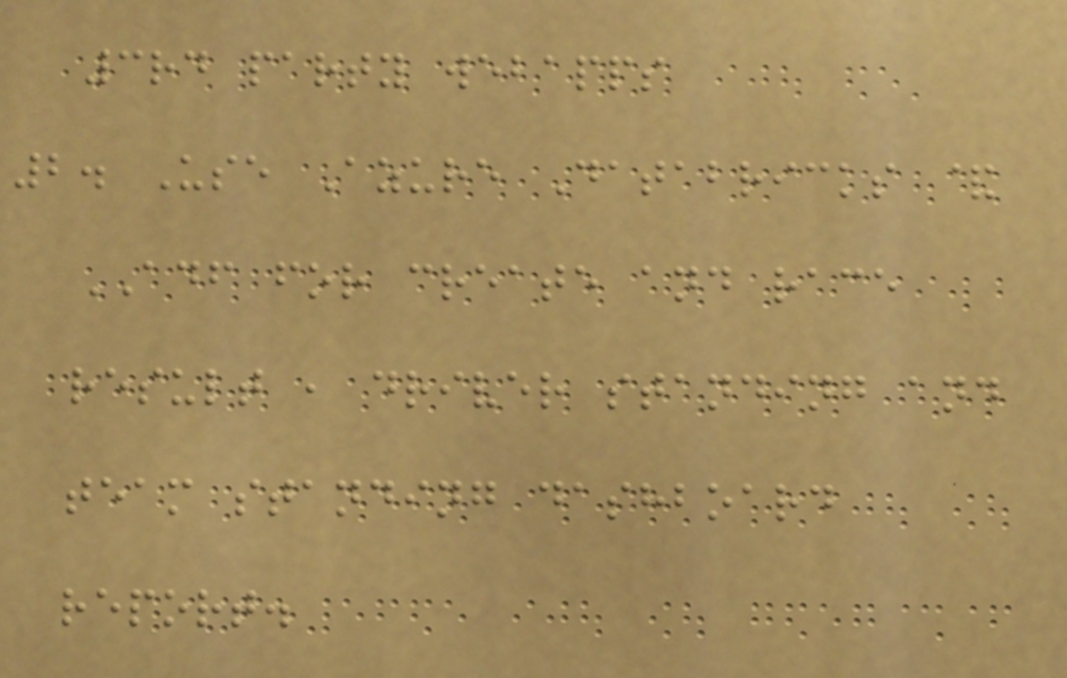3rd party webapps
2. Use Azure Databricks &
ADF for create and race
result , driver standing and
team standing dashboard
report.
